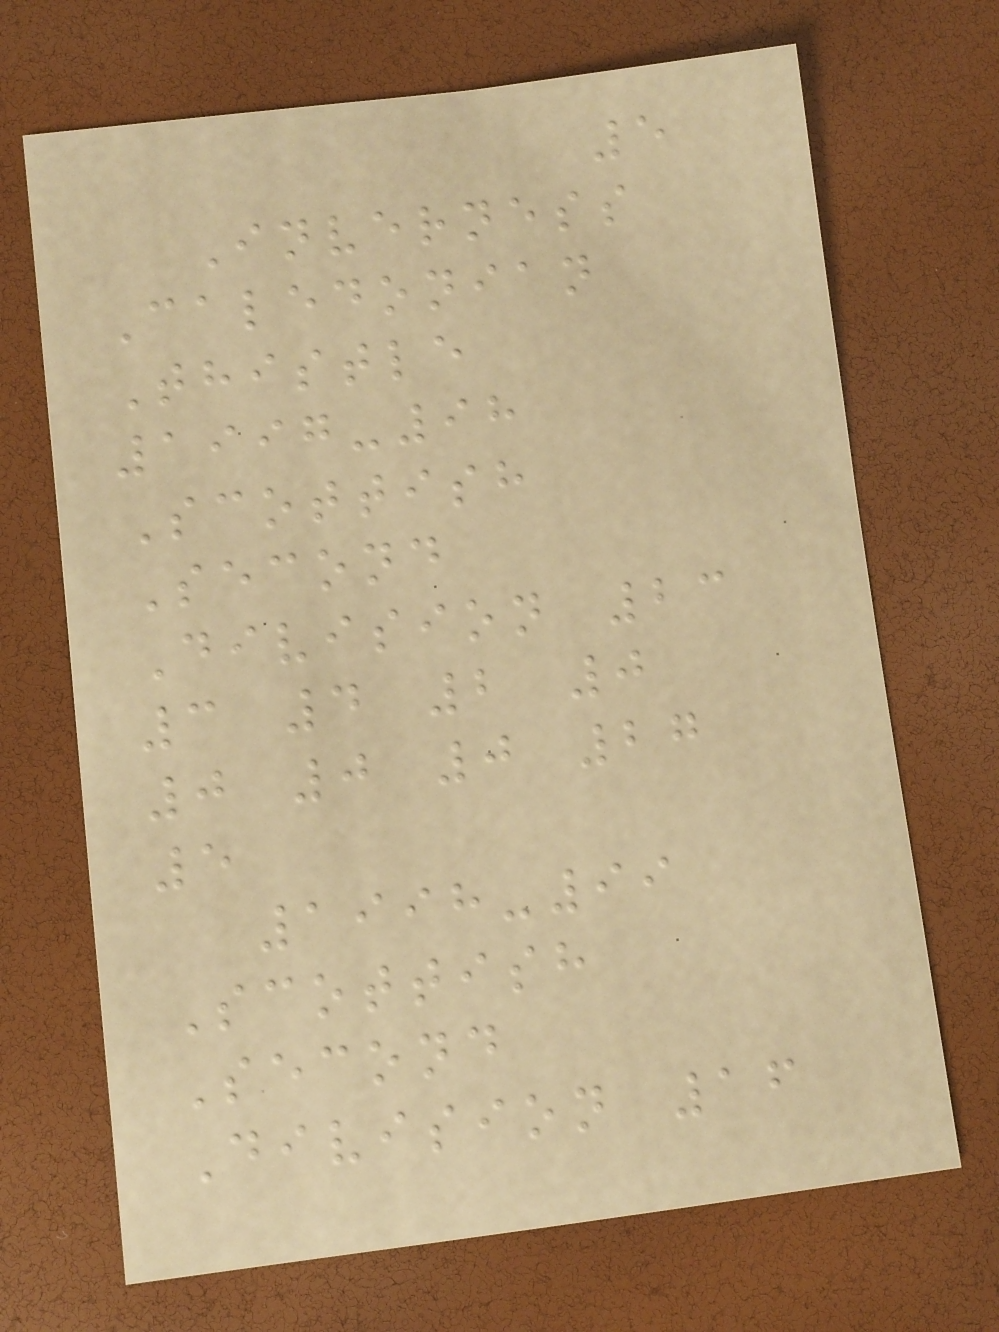5
Inverness
Caledonian
Thistle
1997-98
Scottish
Second
Division 23
3 4 2 0
0 0 0 27
5
1998-99
Scottish
Second
Division 16
